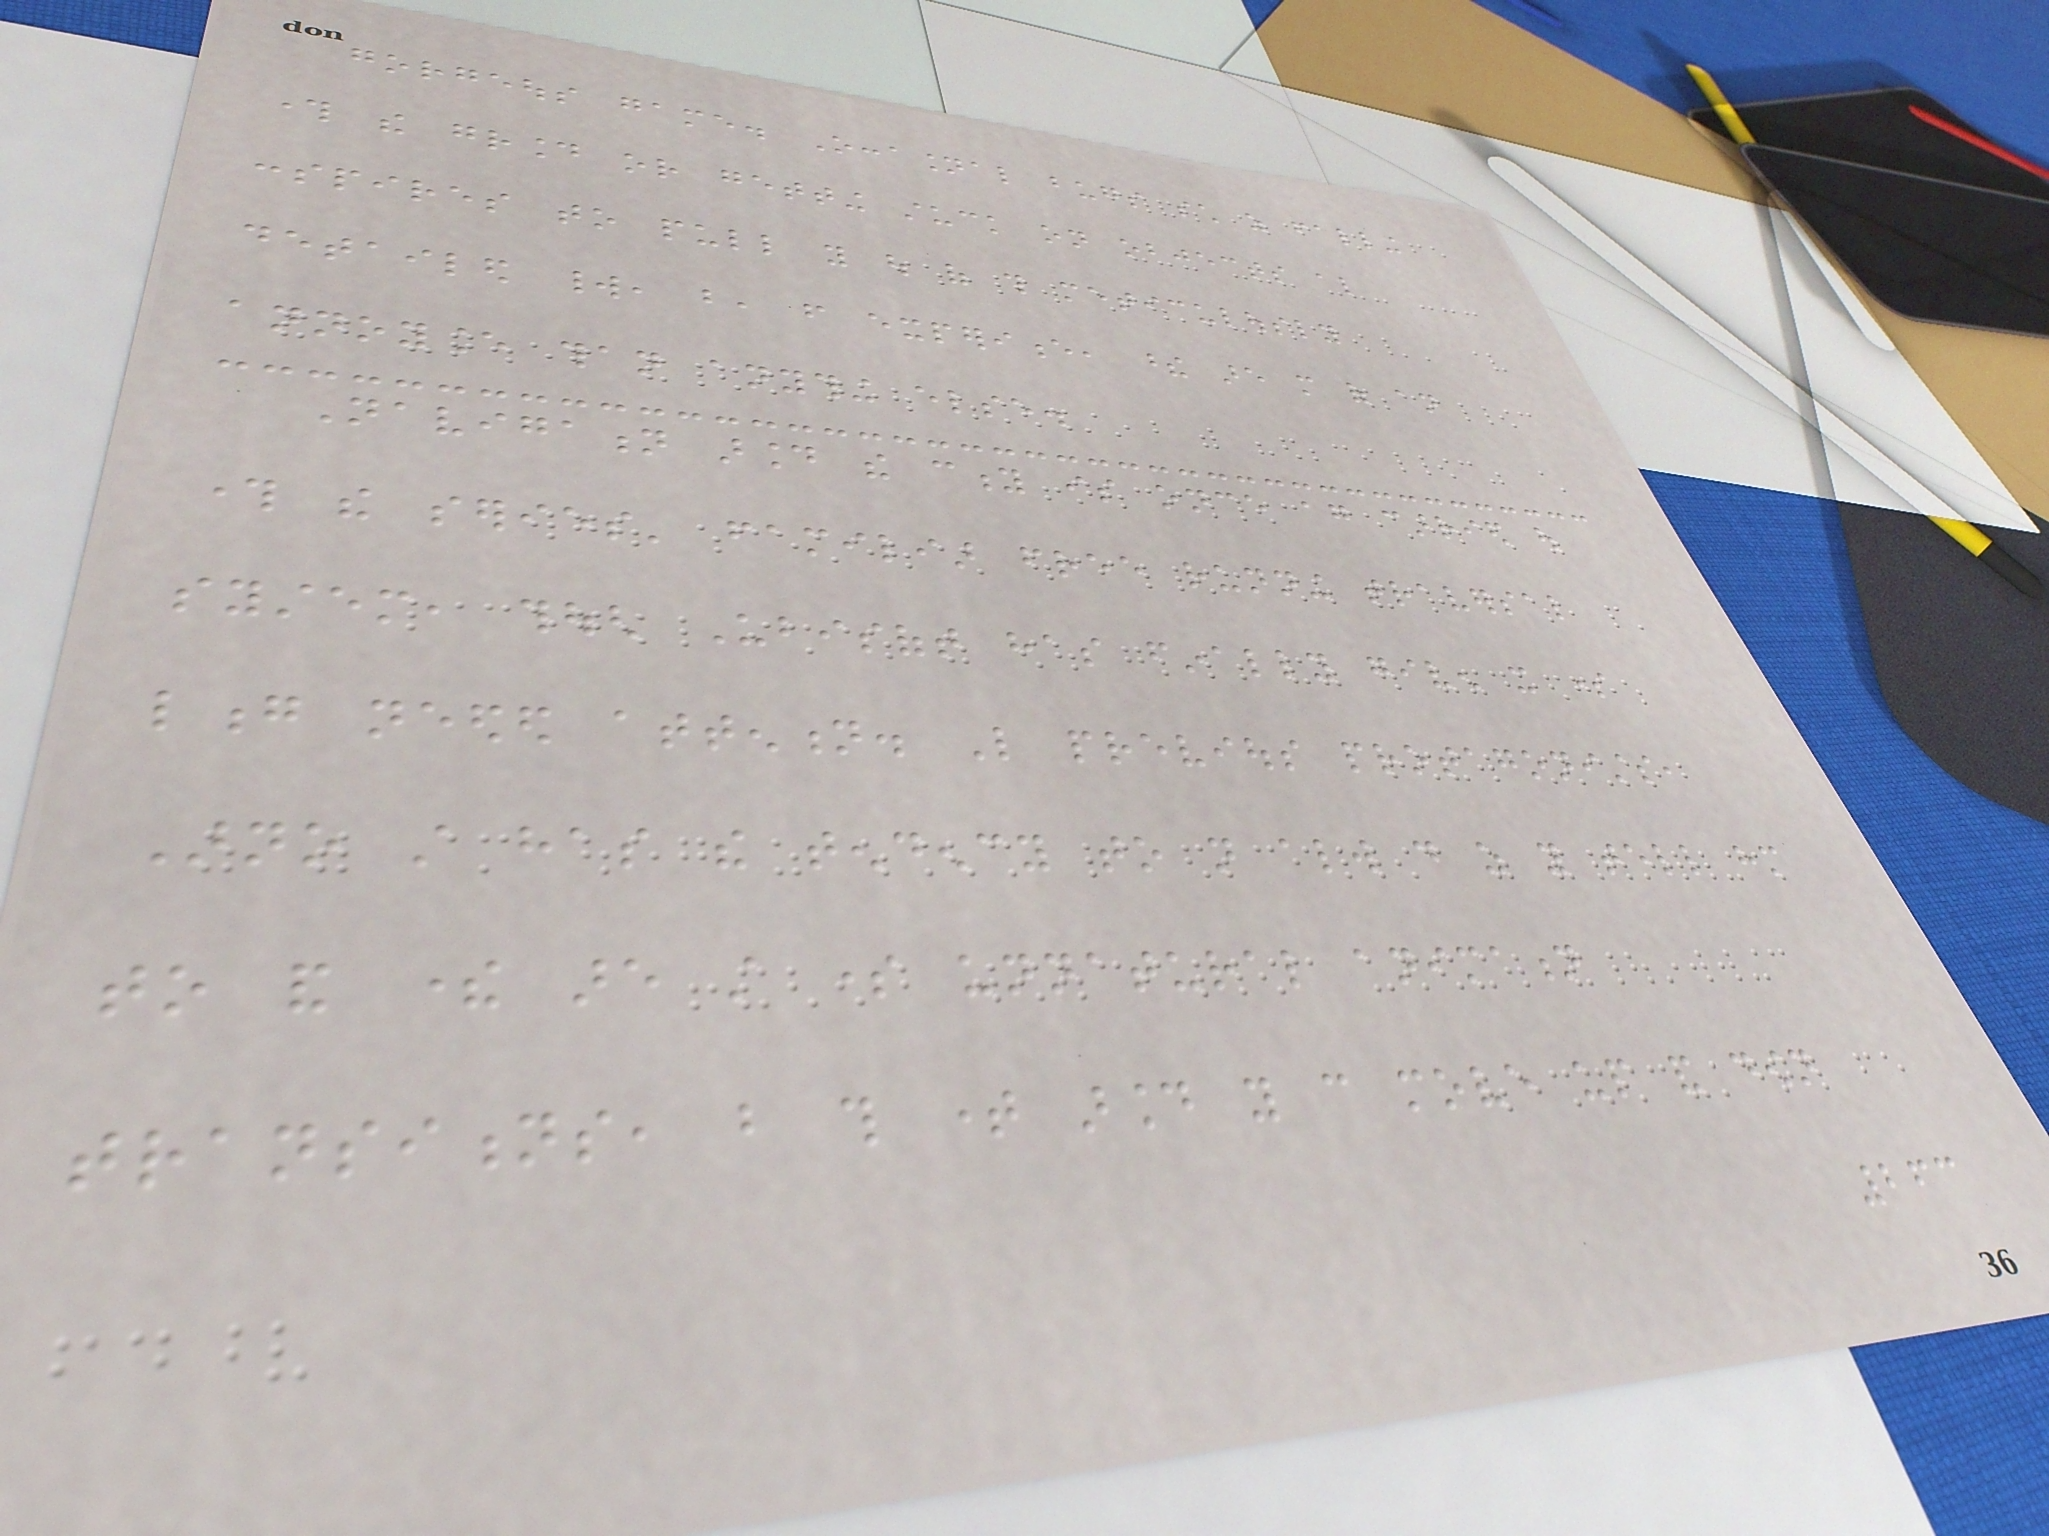gorgeous game. Occasional bugs such as falling
through the ground or getting stuck on objects also
conspires to pull you out of this meticulously
detailed world, but, from experience, these are more of an
annoyance than anything else.
Navigation around the city is once again carried out
through the series' familiar free running traversal
system, though Ubisoft has finally given it some
long needed attention. Like previous protagonists,
Arno still has the tendency to not always do as you tell him
to and there are still some unnatural animation
transitions, but this time around you can move up and down
263
